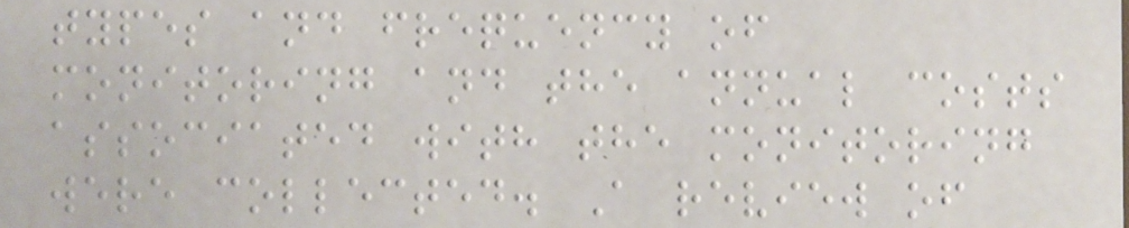types and frequency of
monitoring and the annual costs
associated with the monitoring
were collected. A review of
